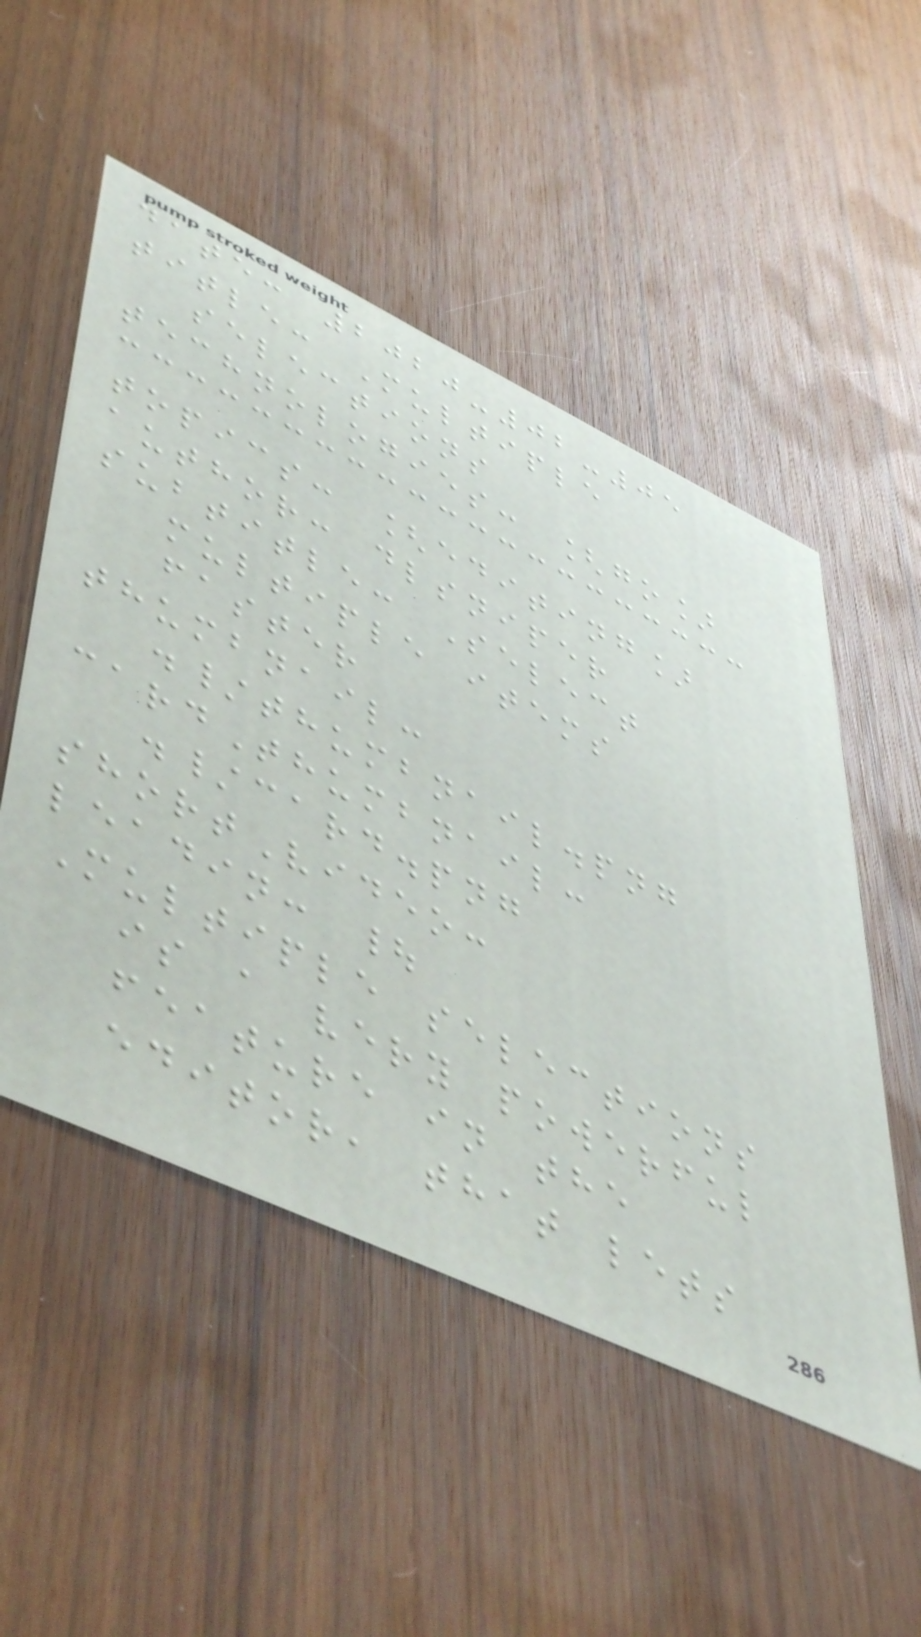date: 2020-02-05
title: Multiple
selections
technologies: [go]
topics: [editing]
author: dlsniper
subtitle: Select
multiple items
faster
thumbnail:
./thumbnail.png
cardThumbnail:
./card.png
shortVideo:
leadin: |
Multiple selections
is a very powerful
feature in the
editor, that lets
